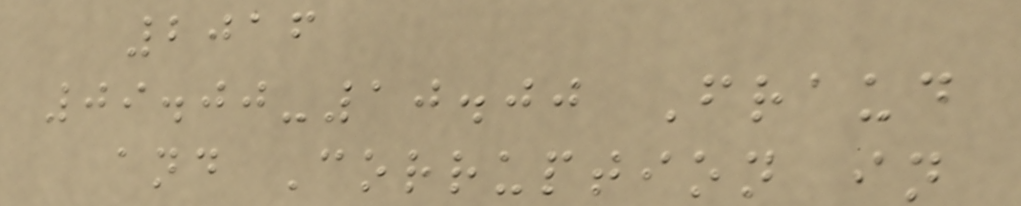2016
09.00-10.00 Fraud
and Corruption in
